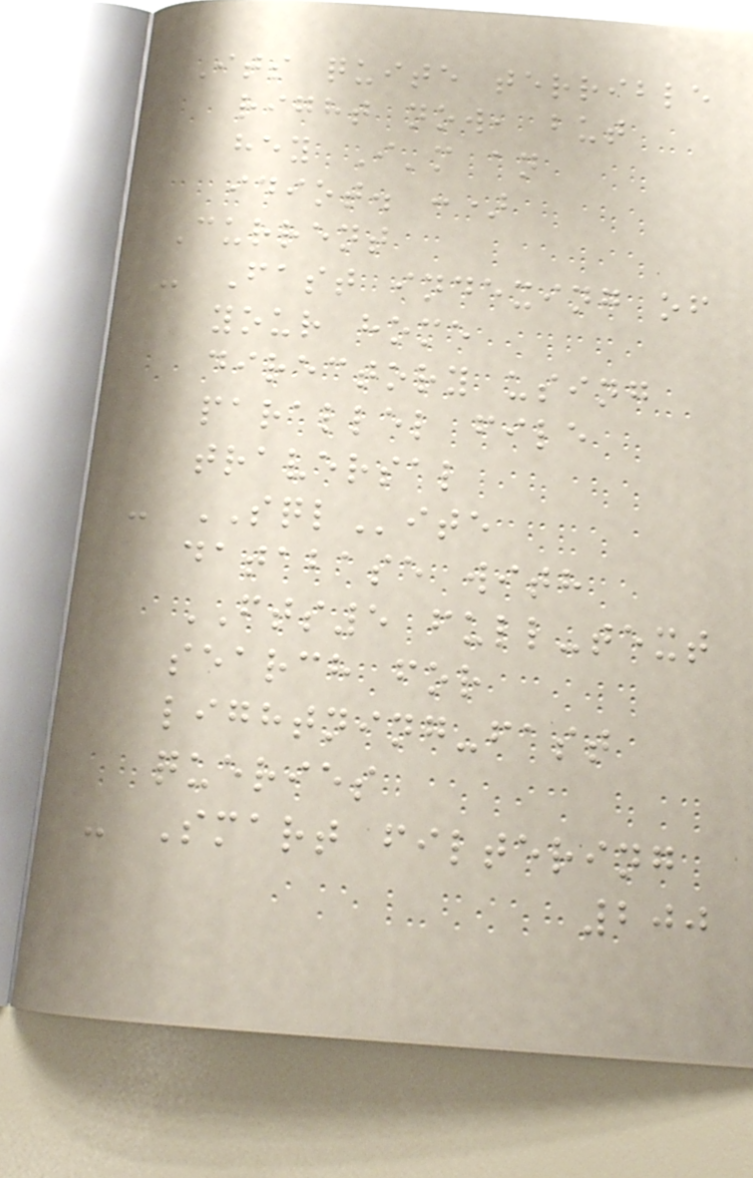Its quite terrible
right now, but
hey I'm an
idiot. :)
Current
- Fast indexing of
your home
directory using
parallel file
traversal
- SQLite
database with
FTS5 full-text
search for
lightning-fast
queries
- Smart filtering
200
